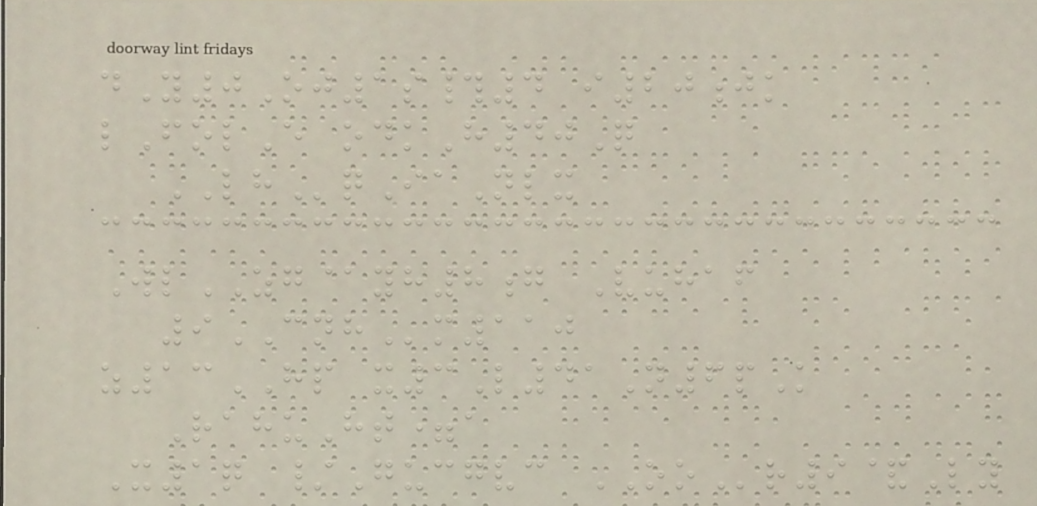dY0Oj1s#4 i20jk
lFolE odkH40Q
LHqIaNlx
WlZG@yh8g Vuhaf
9CNHm110
z13HP x3L41N6pK
RahuHt=a
X1q /Gucgvc OOr9&Ly
